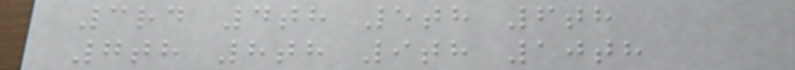3rd 4th 5th 6th
7th 8th 9th 10th
